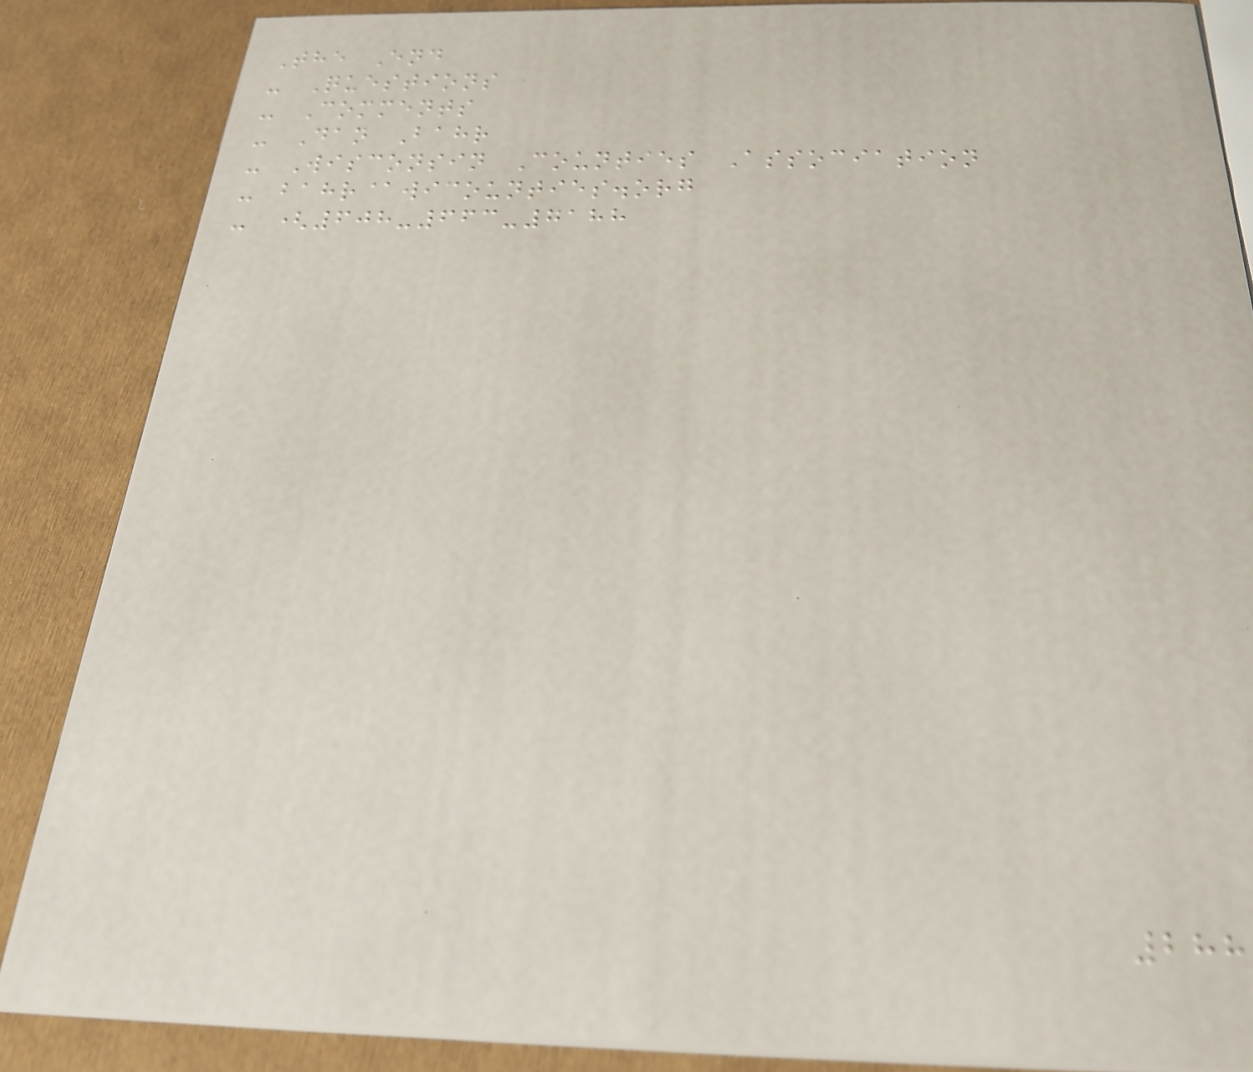The End
- Questions
- Comments
- Dan Bahr
- Wisconsin Counties Association
- bahr@wicounties.org
- (608-663-7188
288
